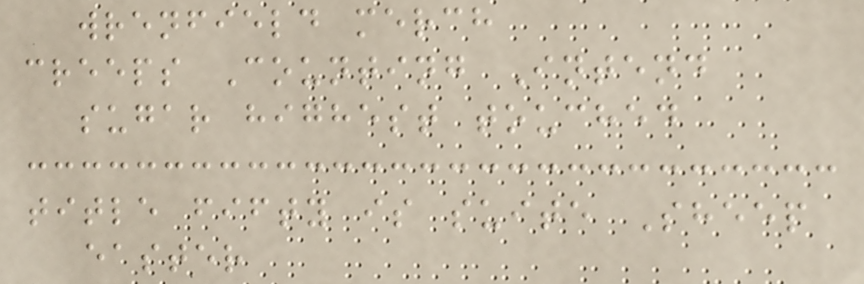wrenfield merch
creeps Counting Intend
sugar highest touched
title fifty is suite Sheep
easter
